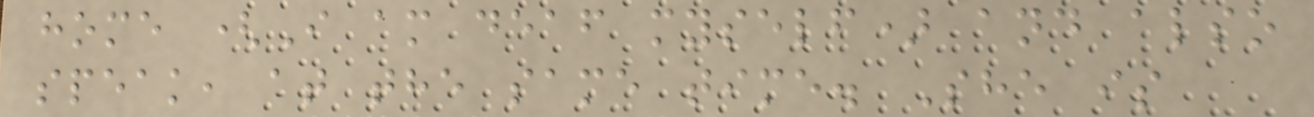home (I am deaf myself) and also
speak, at the same time. She is
